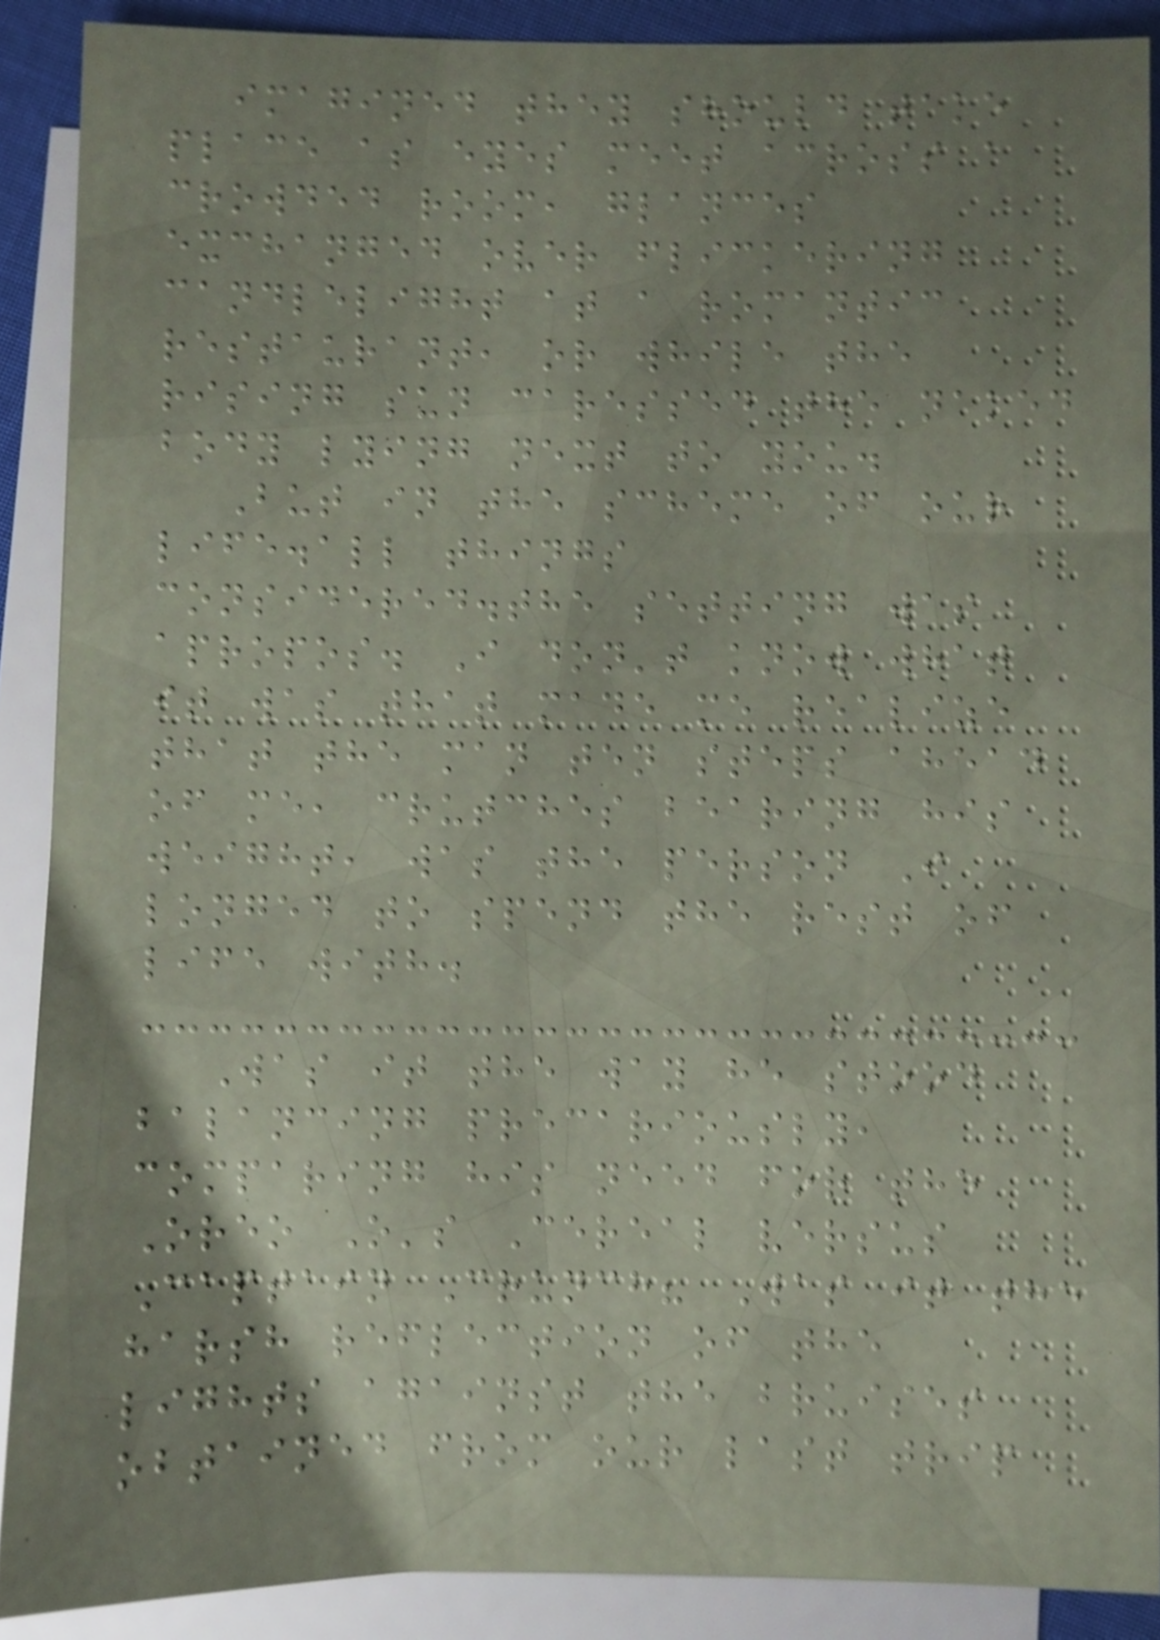imagined they should take
place as eyes meet across a
crowded room, glances
exchanged over flickering
candlelight at a romantic
restaurant, or while the
rising sun caressed the naked
body lying next to you.
But in the scheme of our
life.all things
considered.the setting was
apropos. I don't know what
it was that made me realize
that the man ten steps ahead
of me, crutches bearing his
weight, was the person I
longed to spend the rest of
life with.
Was it the way he stood
balancing precariously,
comparing his need for the
Oreo O's Cereal versus
Captain Crunch? Was it the
harsh reflection of the
lights against the bruises
obtained from our last trip
